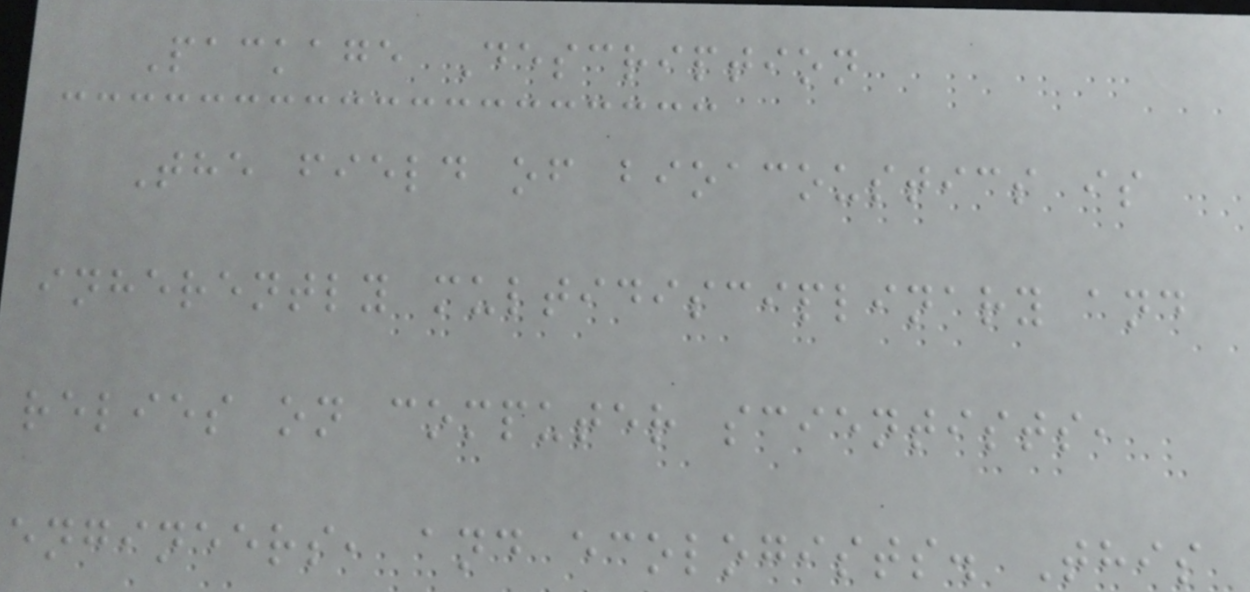Package Description
The field of bioacoustics is
inherently multidisciplinary and
relies on computer scientists,
engineers, and ecologists. This
